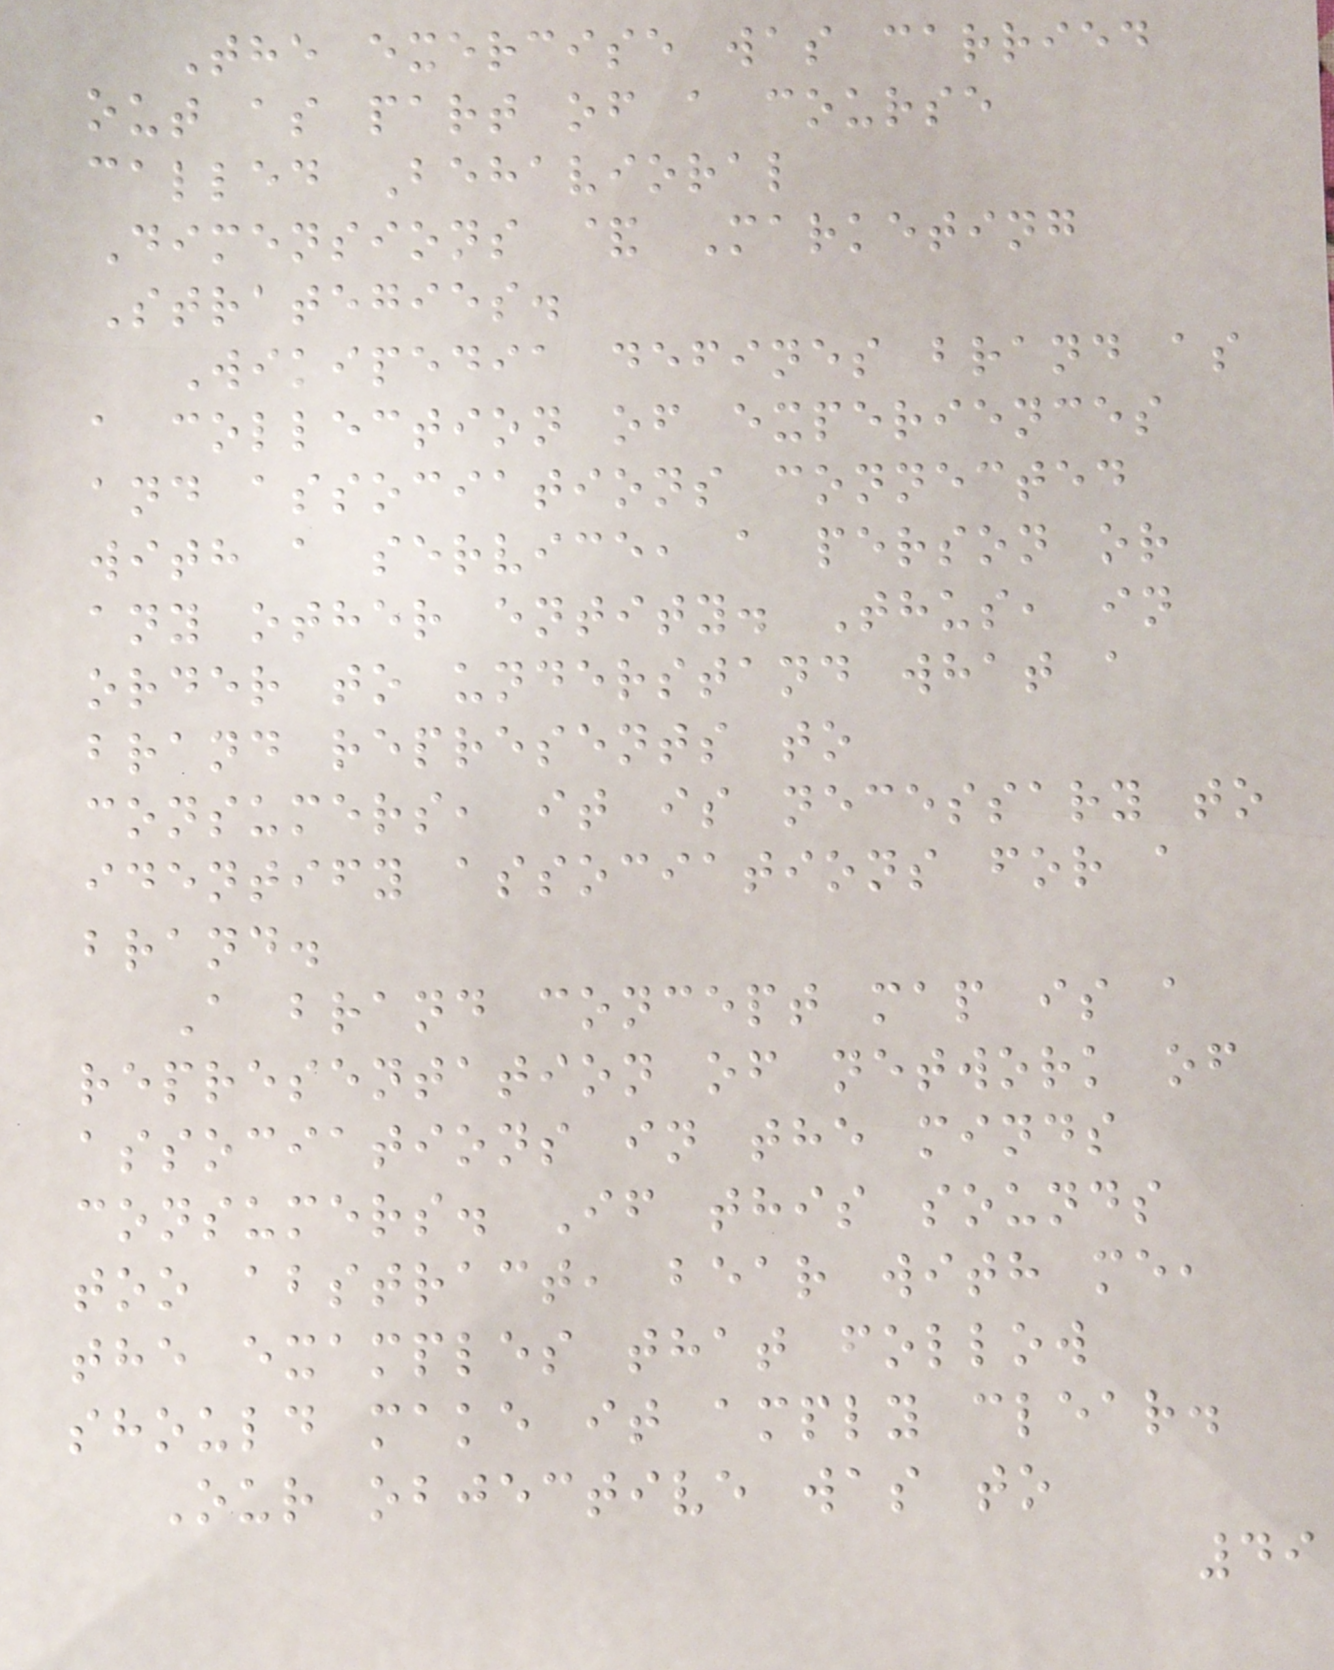The exercise was carried
out as part of a course
called Behavioral
Dimensions & Marketing
Strategies.
Wikipedia defines brand as
a collection of experiences
and associations connected
with a service, a person or
any other entity. Thus, in
order to understand what a
brand represents to
consumers, it is necessary to
identify associations for a
brand.
A brand concept map is a
representation of network of
associations in the minds
consumers. If this sounds
too abstract, bear with me,
the examples that follow
should make it amply clear.
Our objective was to
49
